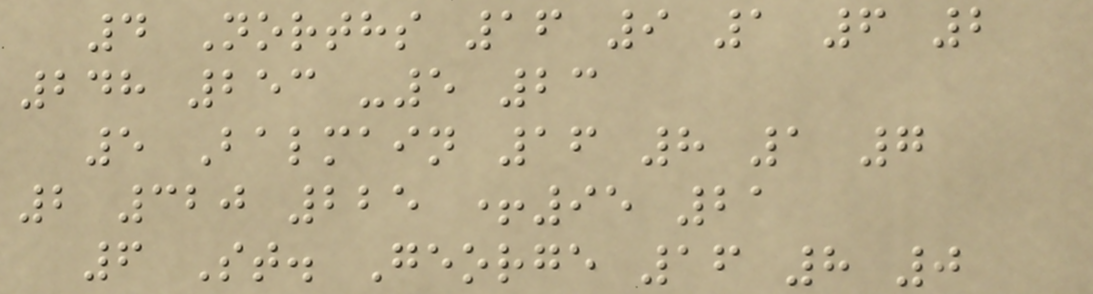4 Norths 16 9 1 6 2
248 253 -5 23
5 Balmain 16 8 1 7
2 320 225 +95 21
6 St. George 16 8 0
